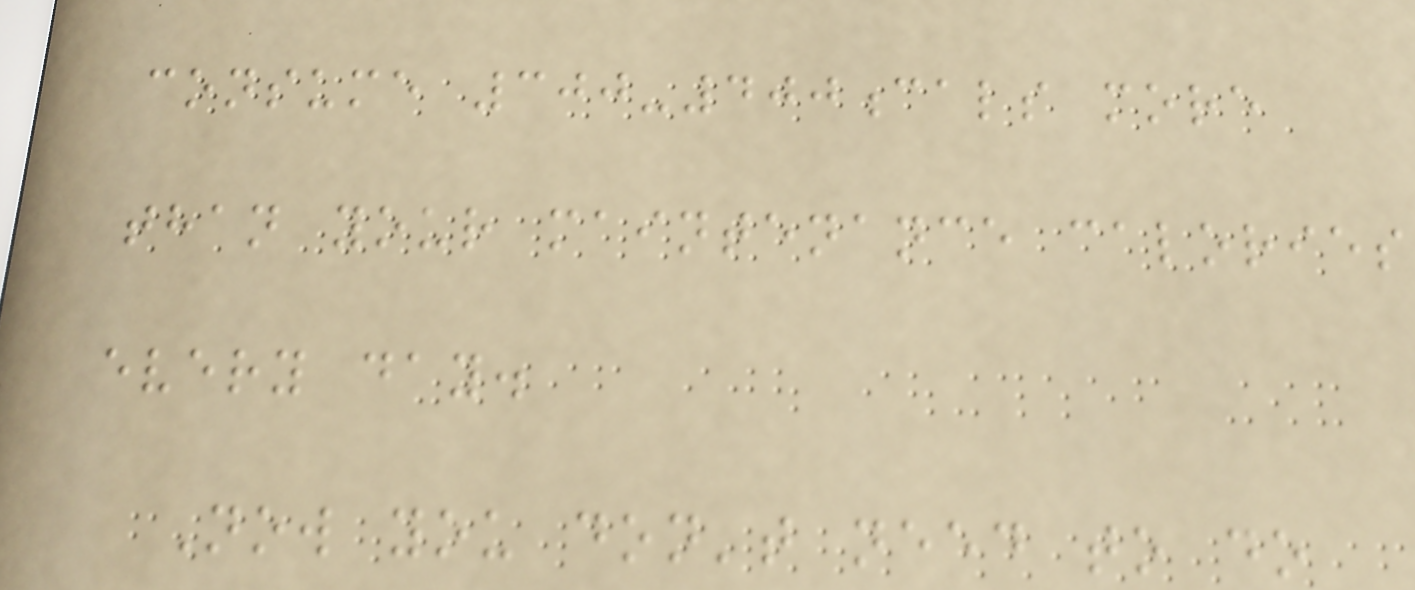consume 300-400cals more
than your maintenance calories
every day.
Now you don't need to do
